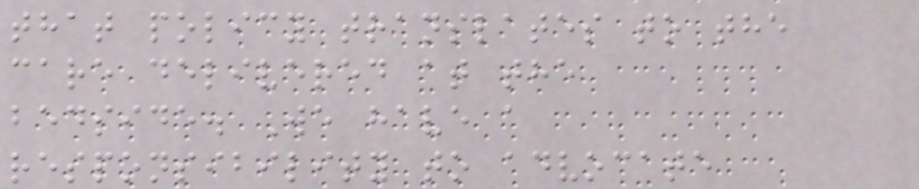that policy translates to the
care delivered at the
bedside. We have a
responsibility to advocate
